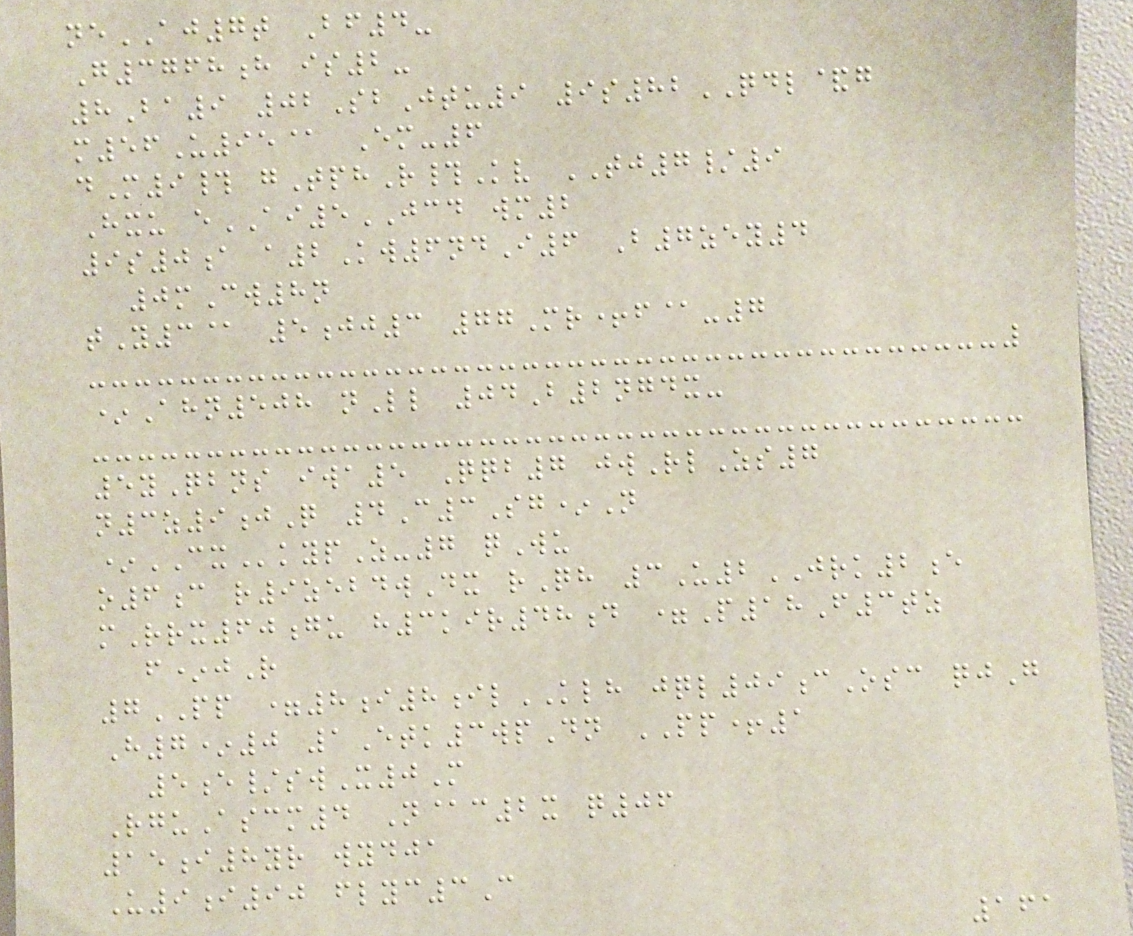neAJ7t Bf4-
G3768h is2-
8Ba9 02SbJtu9 9s82QDL&g
m56U95@ Em-6
dM9# gTphR#Kv TJ7/9
Hxu eAI5JCD wm2
9s0a a2Kw6ndI6 B7zey4
0mCw8n
tY3@ 5jj3 77Mr+f@-7
*Ahn508 nLl 04B2ngdx-
5yQbns iwa5 Qqb7 jwRlZs7
n3z9jQ 4C3Sg*N
*CXkypZ-7 qWu
o6c r9zebdwDx rQh 3U2JRK2e
mRrx60gu h3kir48d =P18F3tz
f*jR
7PP =8i8ilKLH jql09cOsc qjG
H7*0 1Etk3wpDn PP+1
5e/swX0M
RguAscm4 N@c2x q06
15i8yr wydja
U9i90 flyc3C
161
